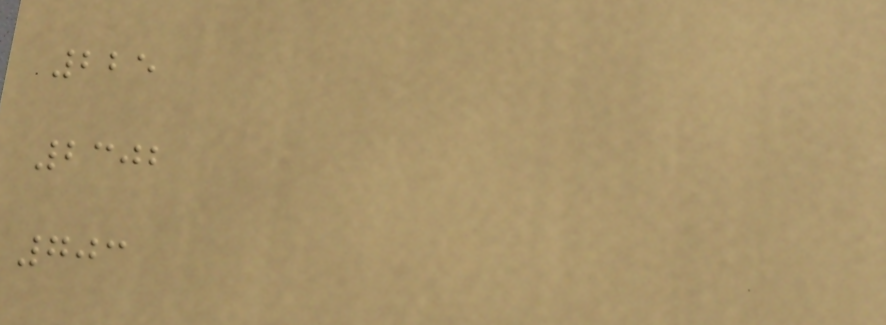225
2302
703
